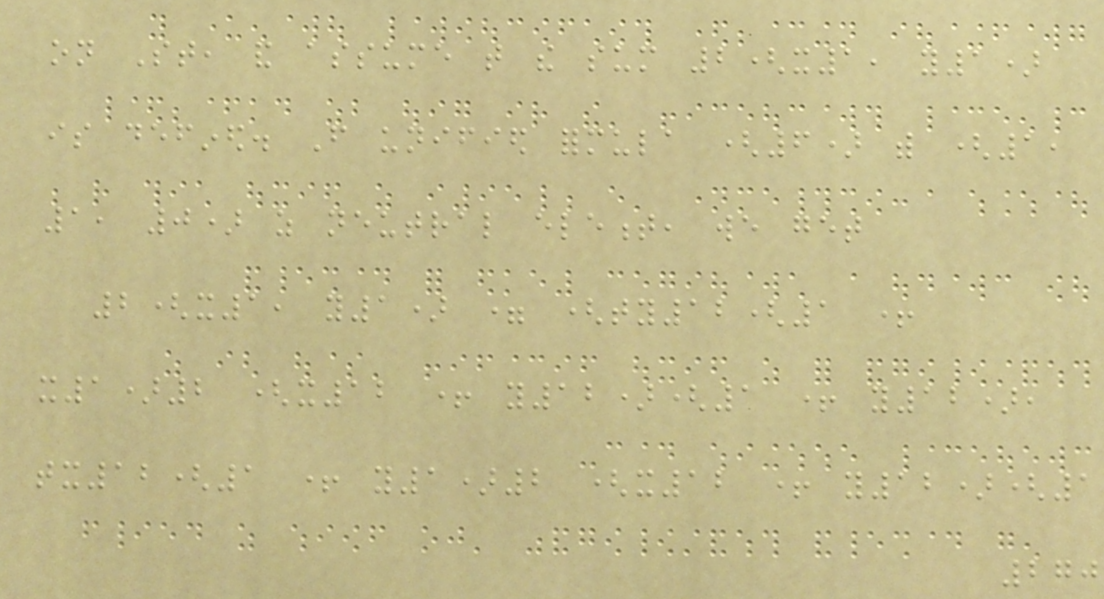on St, and assume that the sum 2(x1, y1)
is defined. From unified formula (6) with (1,
1, 0) as neutral element, we get
2(x1, y1) = (ty12(1 +
x1)2 (x12 + y12)(1 + y12),
tx12(1 + y1)2 (x12 + y12)(1
270
